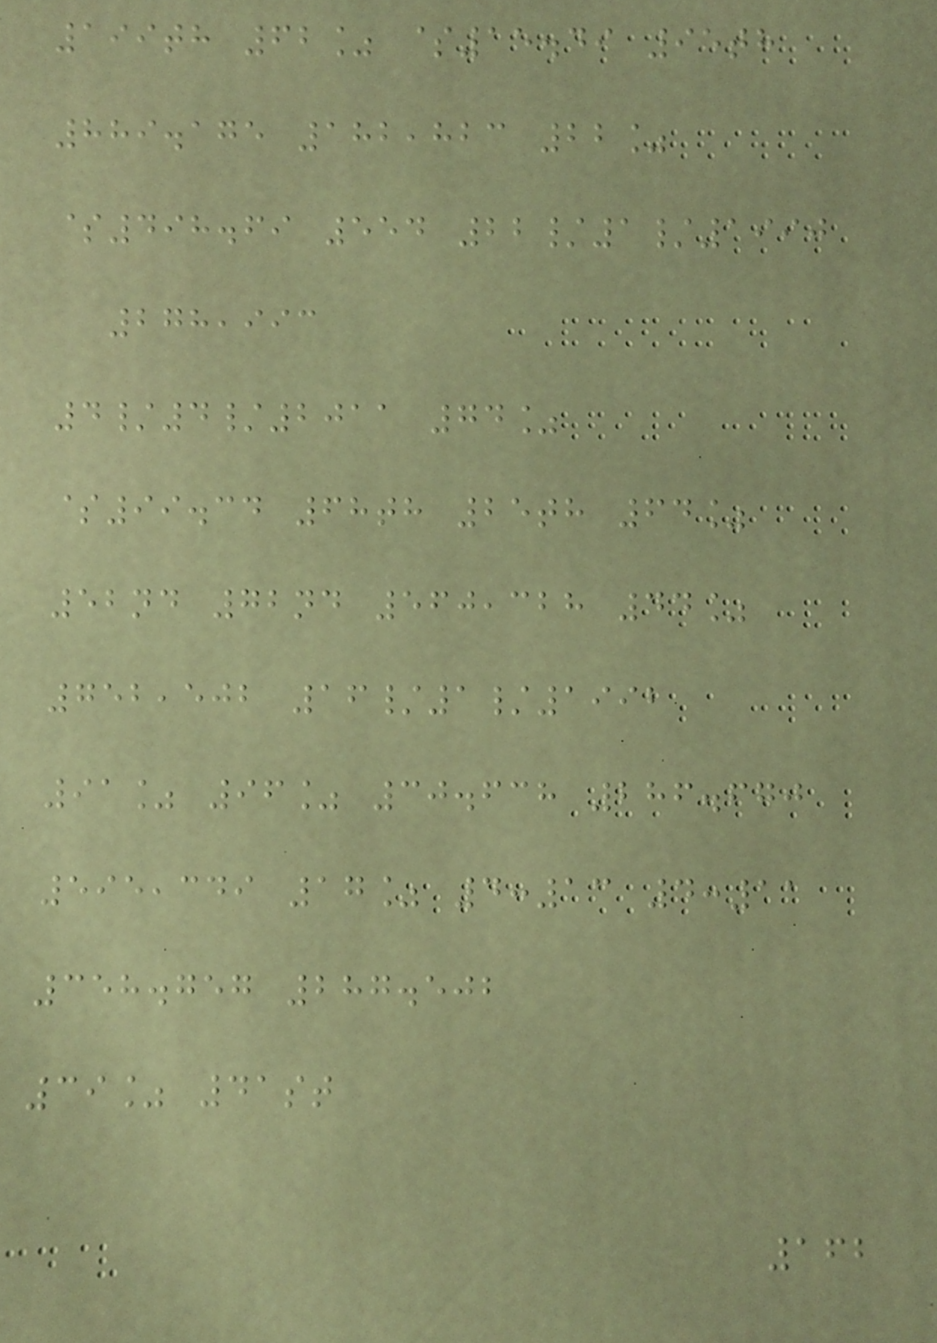199th 62% $15.49 95th
889.175 182,823 22%
$498.69 554 22/1/1990
278,993
4/4/2011 74%
$99.34 68th 25th 64%
52nd 72nd 560,328 44%
752,502 16/1/1992
91% 96% 30.638 286.670
595,349 17% 4:13 4:11
358.757 287.502
39% 41st
162
